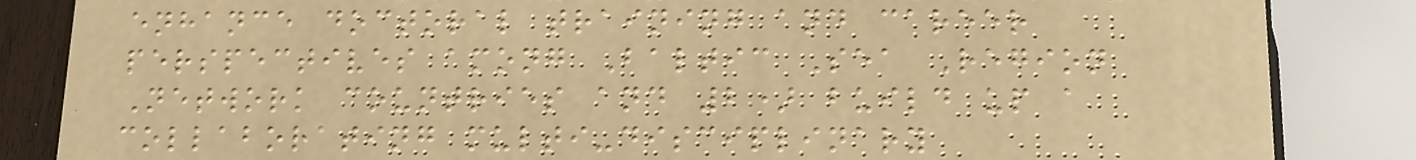enhance doctoral training and career
perspectives among Baltic Sea Region
Network countries and 2) build up a
collaborating multi-disciplinary
